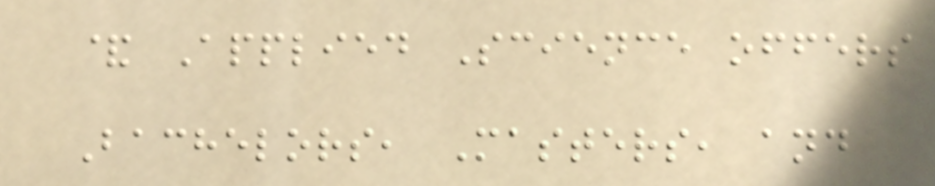& Applied Science offers
Bachelors, Masters, and
